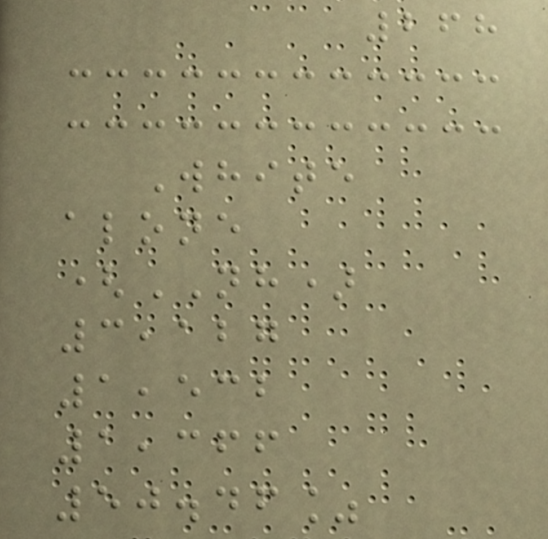268
White
alone
(NH)
3,127
1,532
1,366
50.46%
